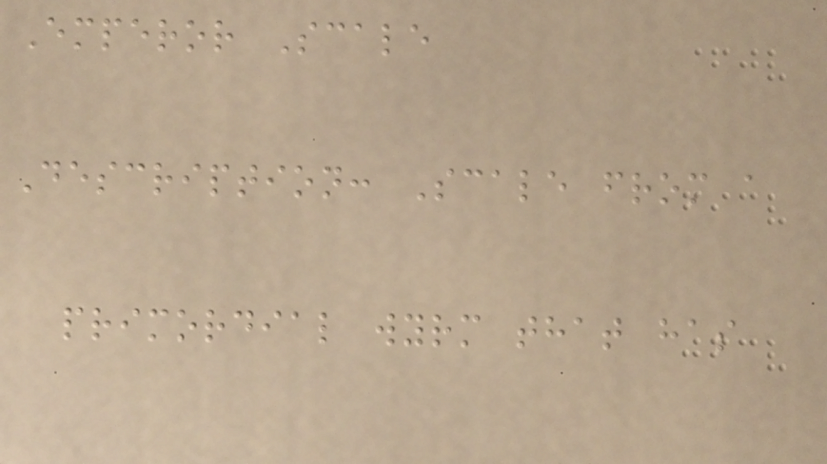Emperor Scale
Description: Scale from a
primordial wyrm that has
